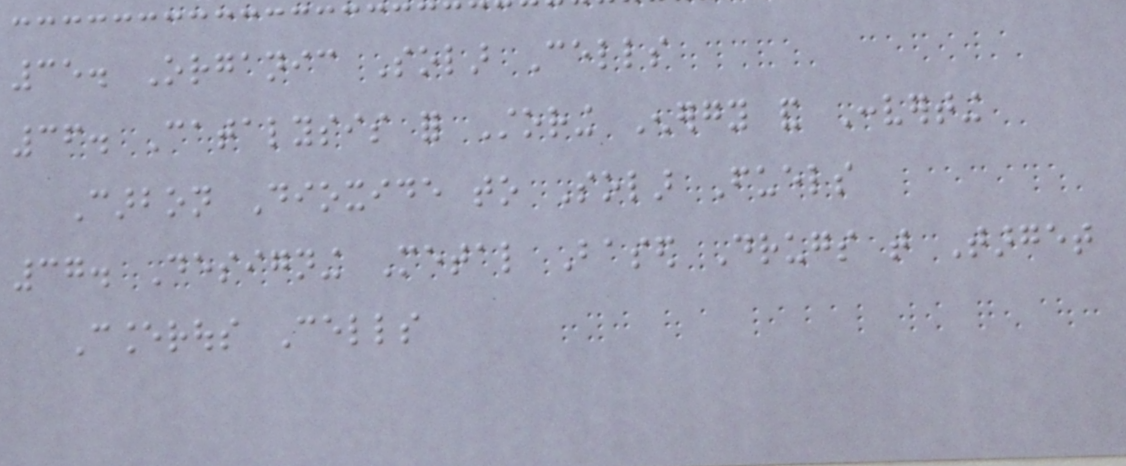35. Organic Solar Cells
36. Catalysis for Storing Energy and Converting
Carbon Dioxide to Solar Fuels
37. Designing Metal Based Drugs that Target
Cancerous Cells
